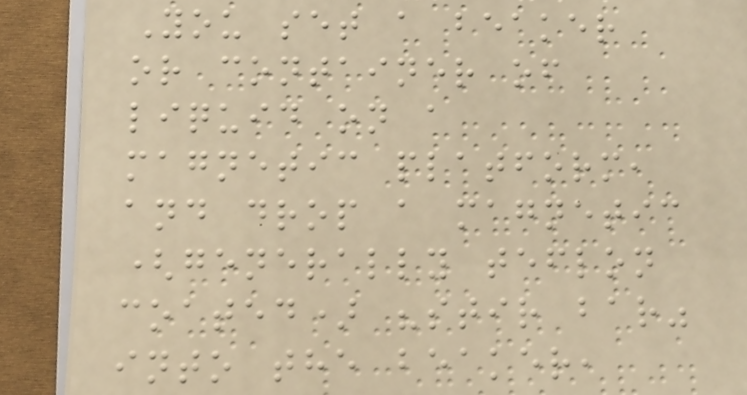You set a beaker
or container of
liquid on a
magnetic platform,
and drop a magnetic
(generally teflon
coated) "stir bar"
into the beaker,
